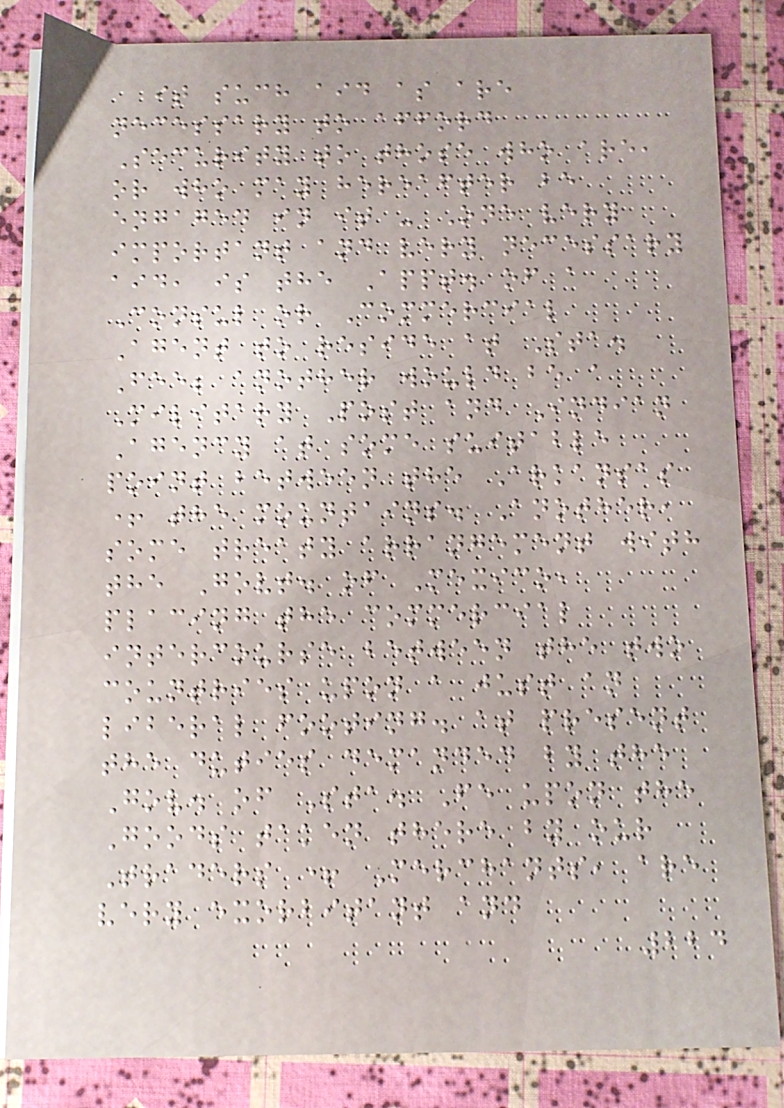it such aid as are
necessary to afford
Security to those who are,
or who may hereafter be
engaged in it - One very
important and very necessary
aid, is the Appt. of a
Consul or Commercial
Agent to reside at Sta.
Fee; another would be a
Military Post and Indian
Agency at some suitable
point between the Arkansas
+ the mountains. Another,
some treaty arrangement with
the Govt. of Mexico,
placing the commercial
intercourse between the two
countries upon a just an
liberal footing. at present
the duties demanded by the
Gov. of Sta. Fe upon the
Goods taken there by our
Traders + Merchants, are
very exorbitant and
224
